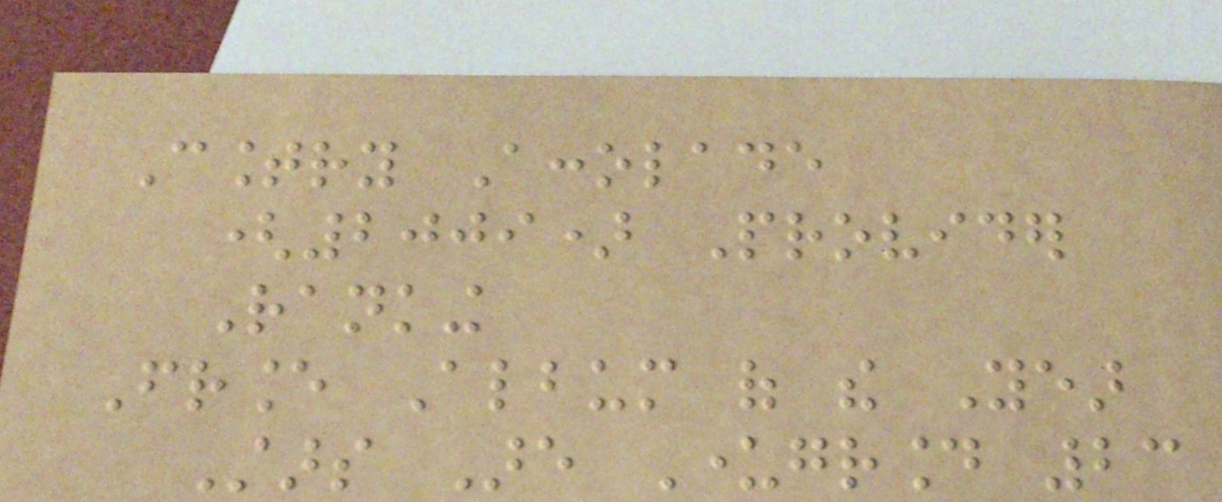Country Accolade
(2009) Provider
Ranking
France Album of the Year
Stars Are Underground 23
